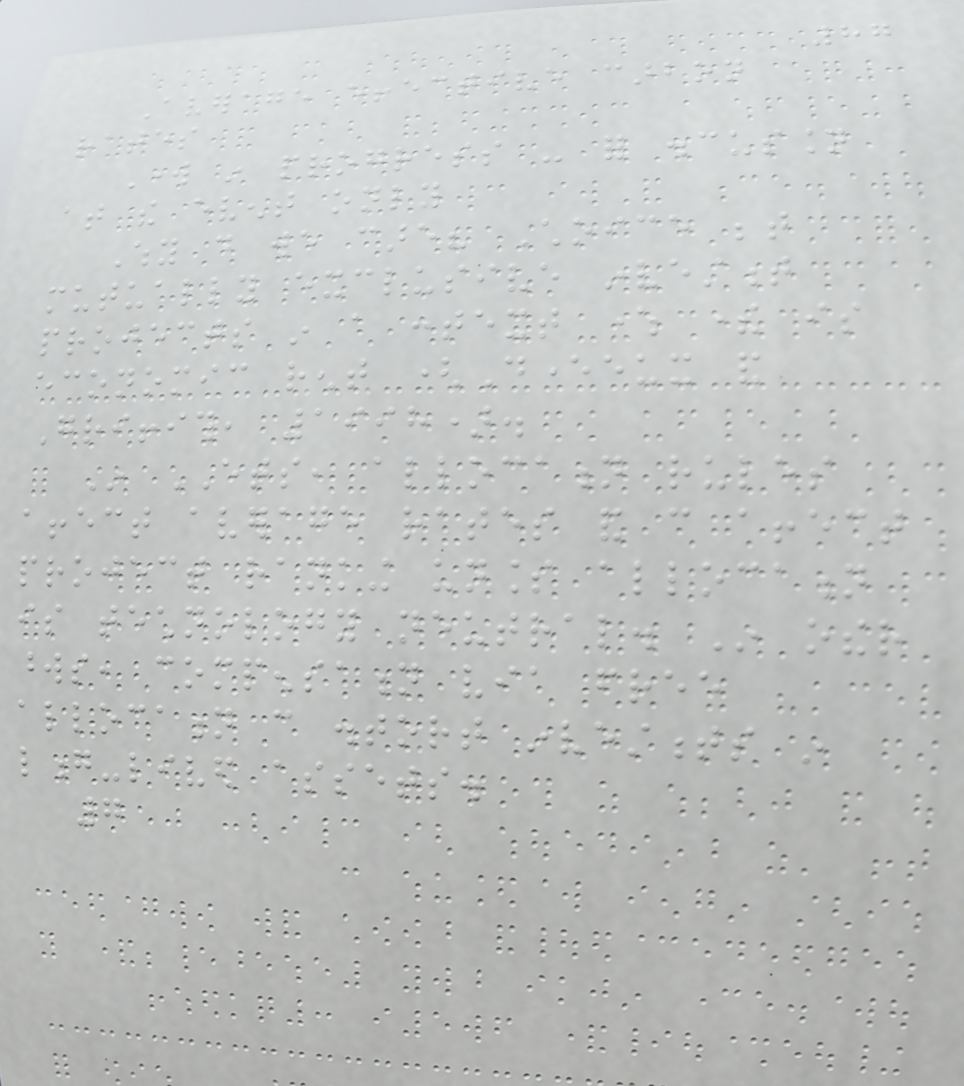87
Average effective carbon
rates
Work in progress - for discussion
at the event only
Why do we care? Choice between
mutually exclusive investment
projects in a context where there is
economic rent (Devereux and
Griffith, 1998).
In ETS, allocation rules
affect average rates and can affect
project ranking unless allocation
is technology neutral. In other
words, compensation via free
allocation can distort investments in
long-lived assets.
7
